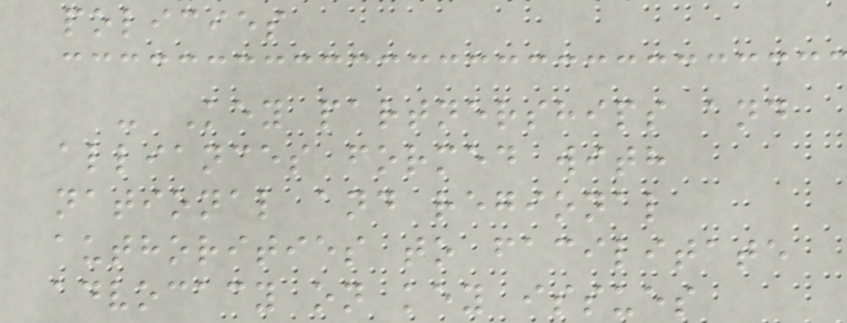policies
- Key partnerships and
alliances formed with
national and regional
authorities to facilitate
advocacy on key issues
